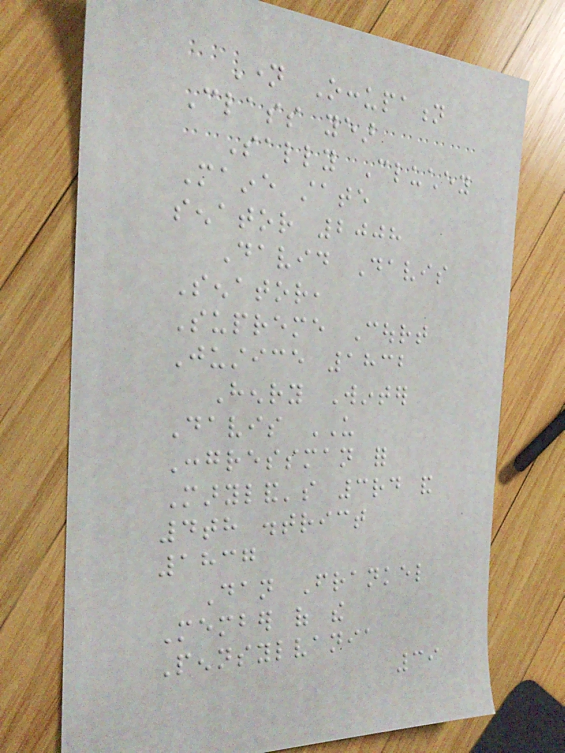Name Occupation
Class year
Sally Cluchey
Maine state
senator 2008
David Davis
Senator,
Supreme Court
Justice 1832
Henry Winter
Davis US
Congressman for
Maryland's 3rd and
4th district
1837
Dan Frankel
Member of the
Pennsylvania
39
